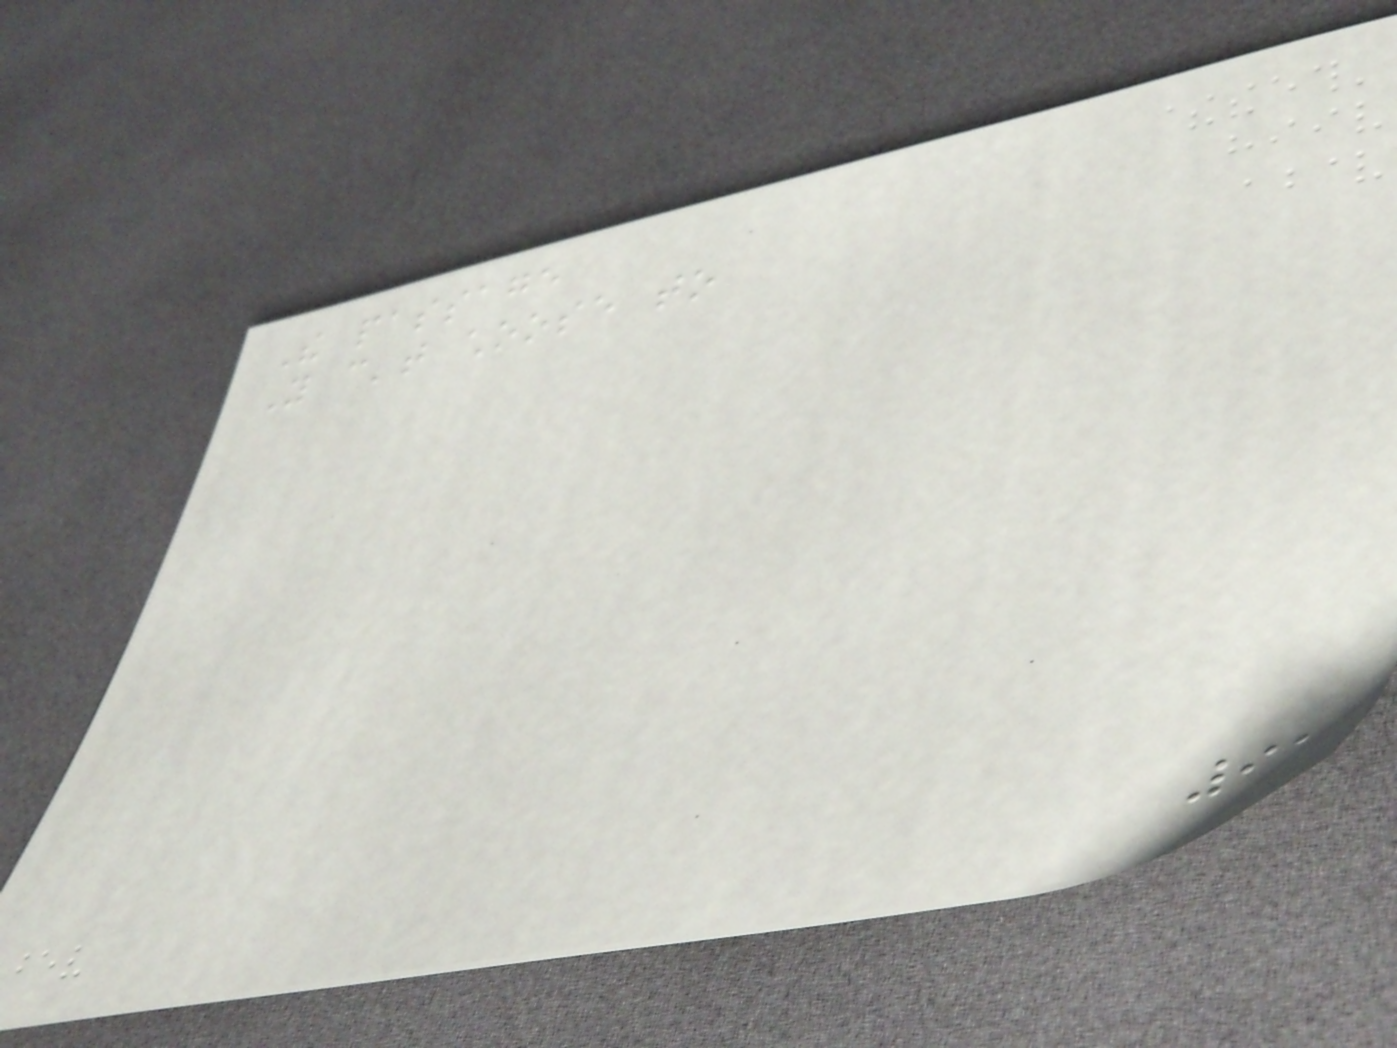The passage
You can't choose to
91
